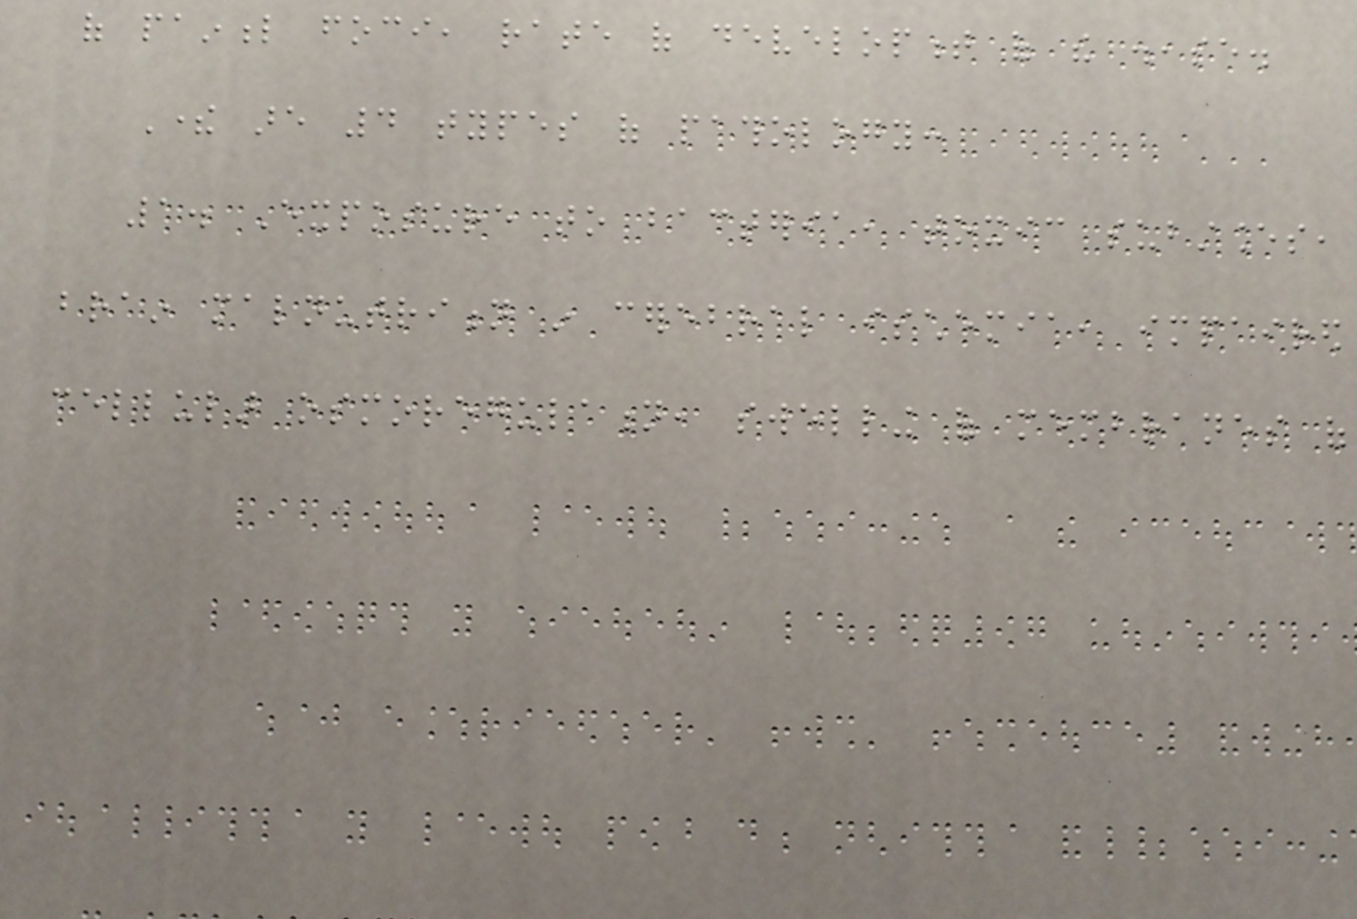of painful foci, rate of development of the disease.
There are 4 types of pathology:
1. Exposure to bacteria, toxic substances,
brain malnutrition in cerebral ischemia, impaired
cellular osmoregulation, swelling of membranes of
